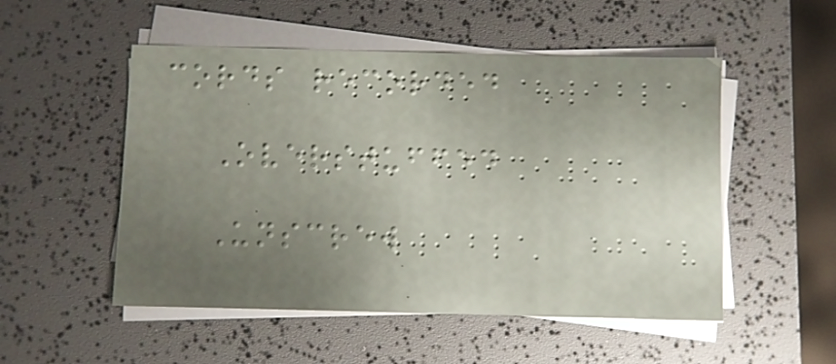cords recorded
Overstuffed
Unscrew
